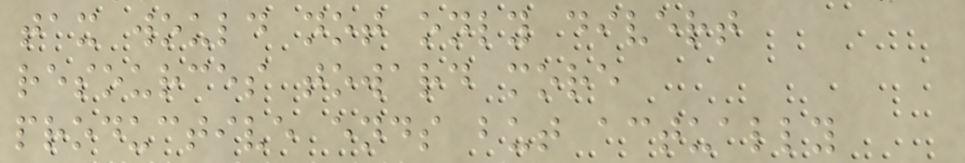tax would not only divert
resources toward more
productive ends but actually
